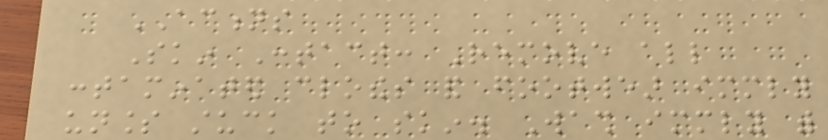ACTIONS
Skin Contact: Remove all
contaminated clothes and footwear immediately
unless stuck to skin. Wash immediately with
